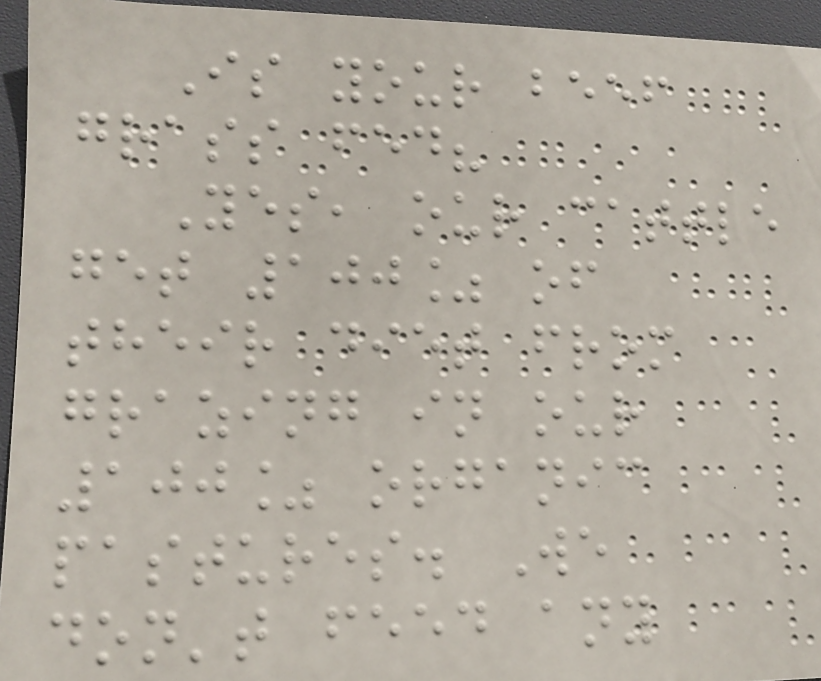Is your beef
grass fed?
Yes, our cattle
get 100% of
their diet from
grazing in our
100% organic
pastures. We
don't feed any
